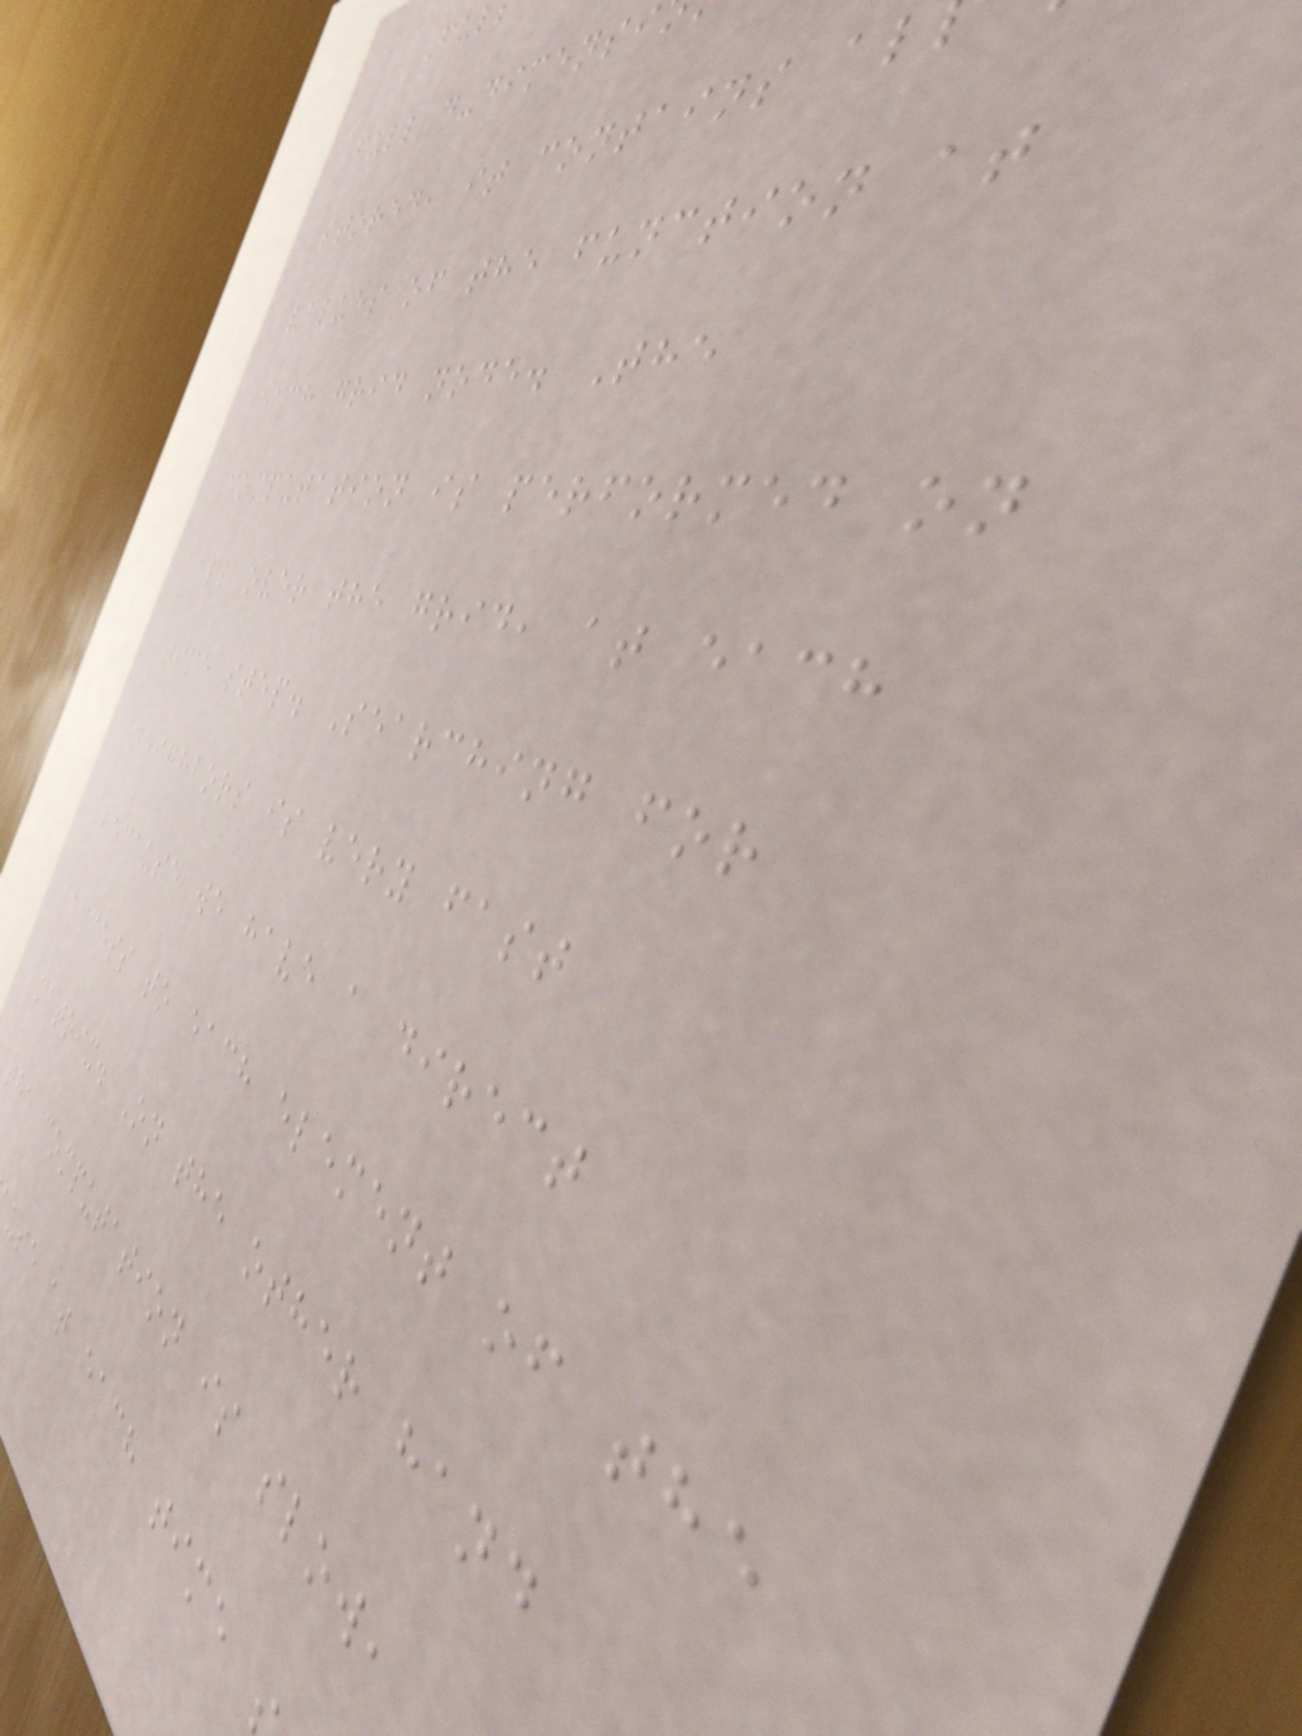full d-dimensi
stored, it contains al
values of the function at
each grid node. The
computation is performed on
all over the grid, at each
time step. Searching for
neighbors is very fast
because we have a direct
access to each element of the
matrix. On the other hand
the computation is slow,
use at each time
